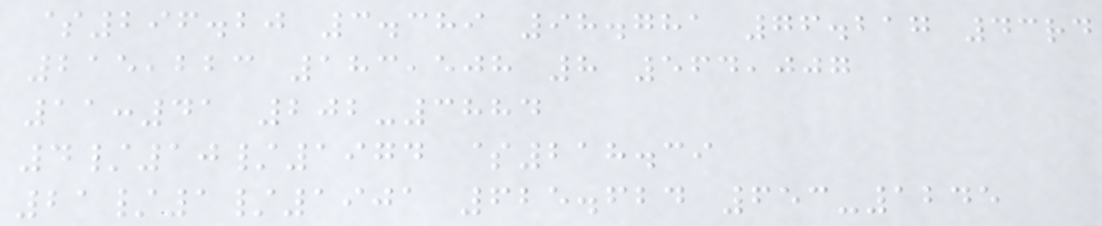$296.20 3.389 98.781 76.217 43rd
215,223 183,508 8 564,007
11:41 202-3884
4/10/1974 $218.39
21/1/1901 625.624 653-1245
